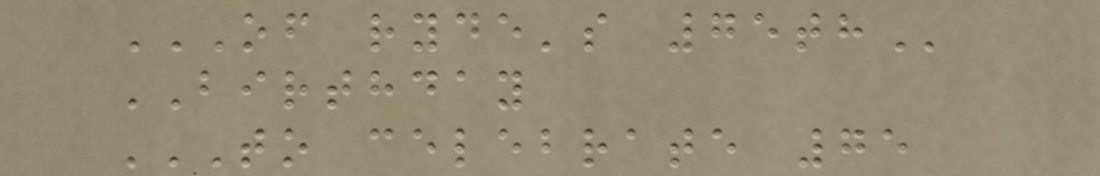OF RYDE'S 75TH
BIRTHDAY
TO CELEBRATE 75
